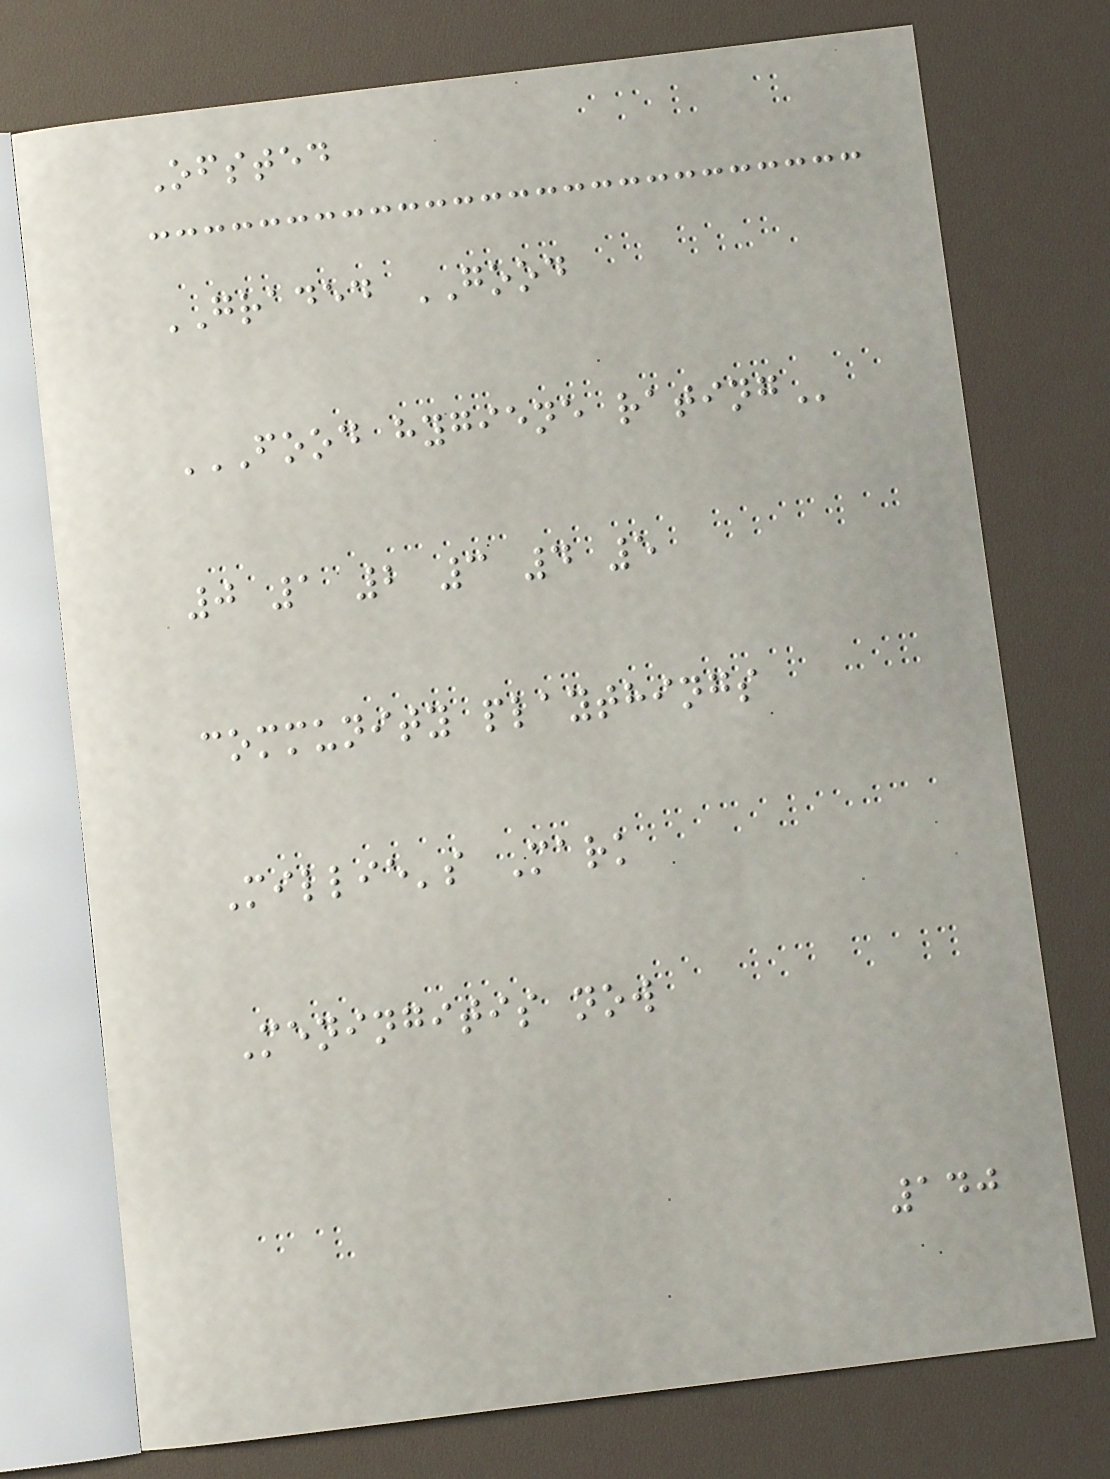Ofsted
GRADED GOOD
FOOD HYGIENE RATING
0 1 2 3 4 5
community playthings
Millie's Mark
Meningitis now
140
